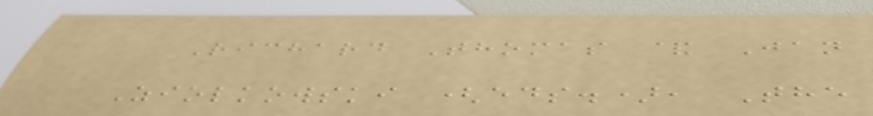Richard Thomas & Jan
Ziolkowski (eds.), The
